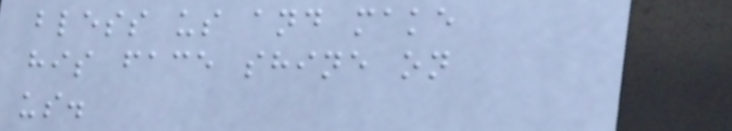bless us and make
his face shine on
us.
